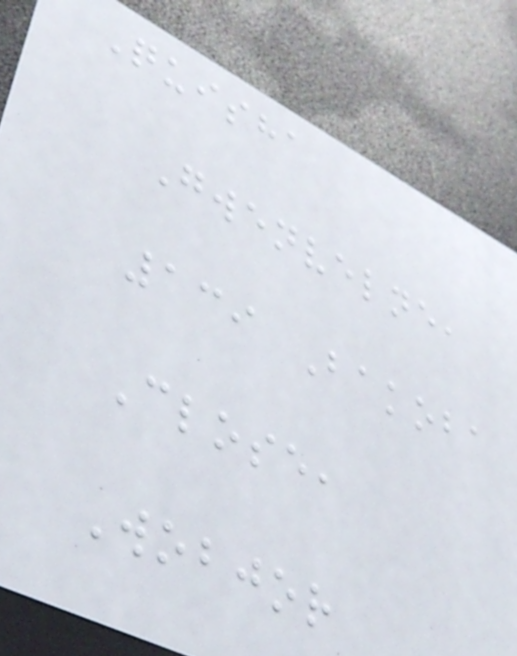Quisha
Gwenvelne,
139 Bakoba
Close,
Wobjor
